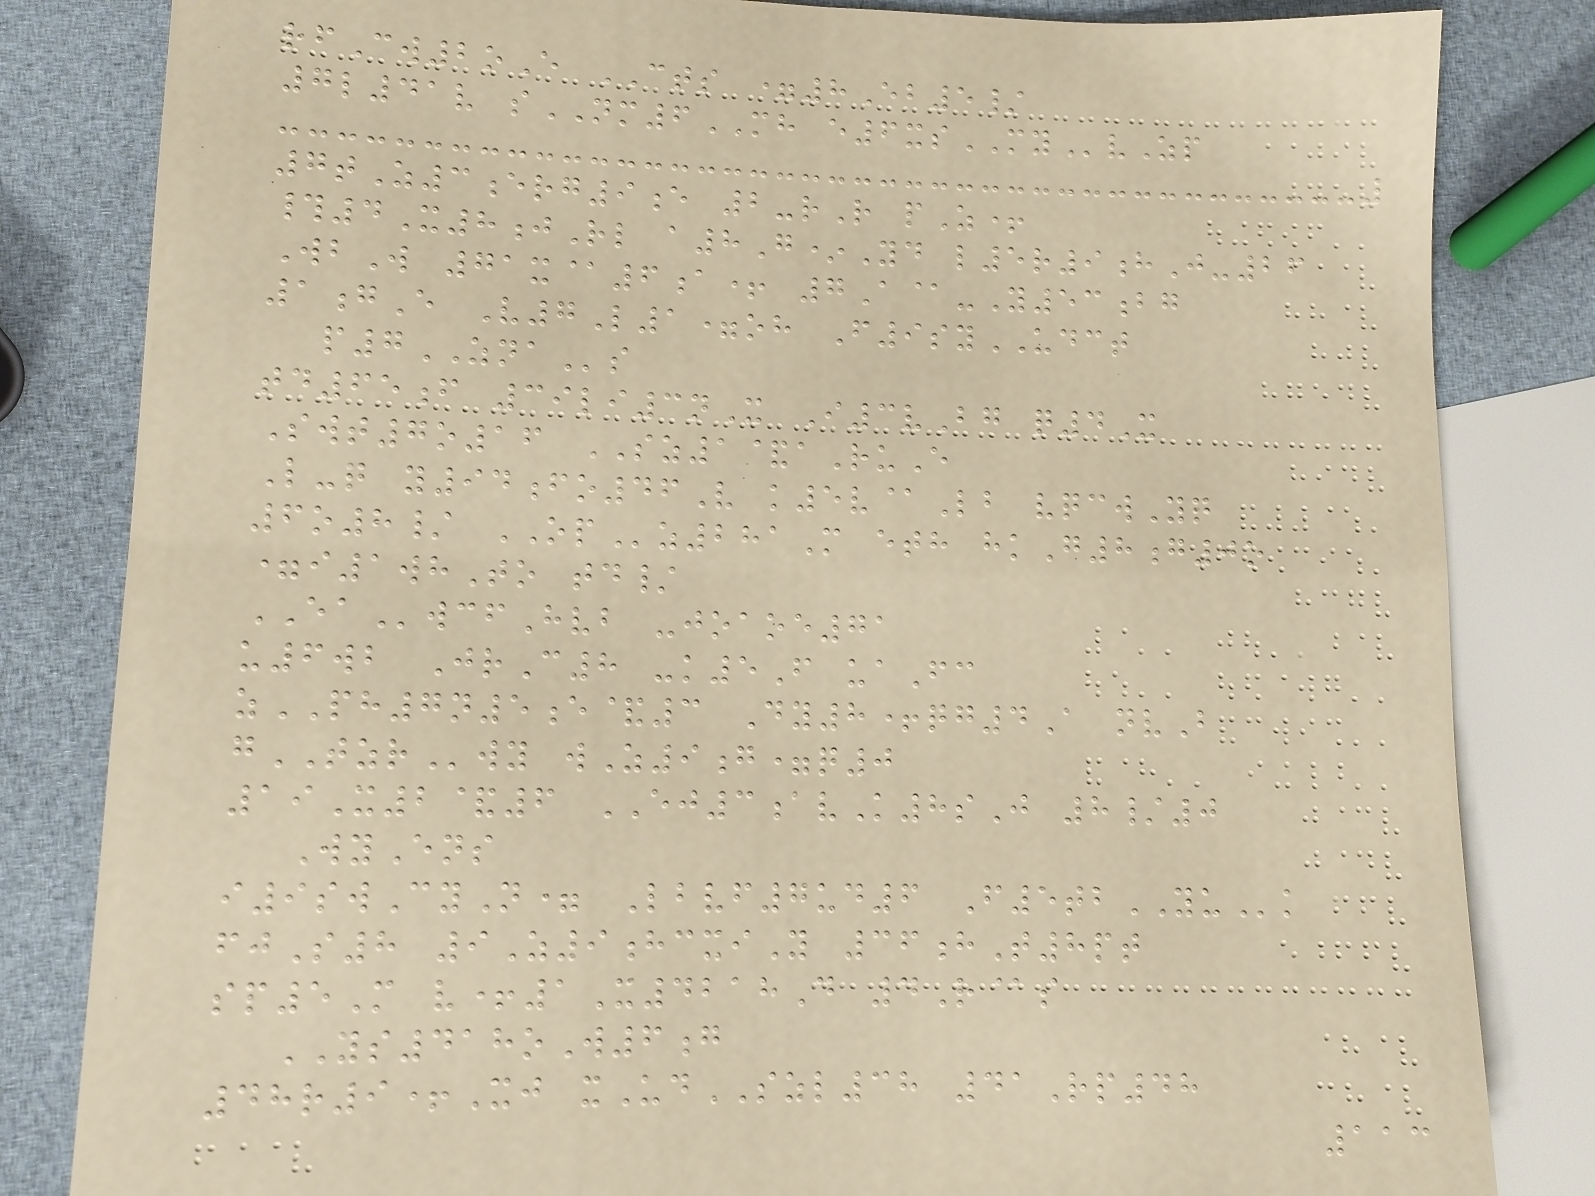rfCw2oE CTS =8Eb5/
7l41v sNM6MH e6xsMYvZp
7tZ3erg9e 2-rR pZ+
#4X8jRl a8G*Yd l5r9hJ-26
WbW 71x@6a+ 7A@-Y53bg
1gE V7L1=oh F9syUDCT
p7ZNAs
td65f 39li3nX I3vBg q4X
Swt7o16 SZ1&aRuE
L-q y94fo46V k5v@Lb vqcwYq
6o8/ OPz281M eth hkG8g0o
=i1whTo td/
EAwcfHvb -joaoe71
u6wb JrC8 -k5F uaFc
zPH7n5e&3 Dy8+qg4A nvB
gTZRwy wZ9g=q0
19X2&6 EJ3avK8sJ 8/0
WyEns
i9swCyN= Lbvf7ud6 F5tbYUk
fjS8 9Z9hcxiY 36hT8pt
sp5M v+1X4218D 4R@s
YS418oW6g
48r9+Xj xUdSZL38 41Rp48
113
